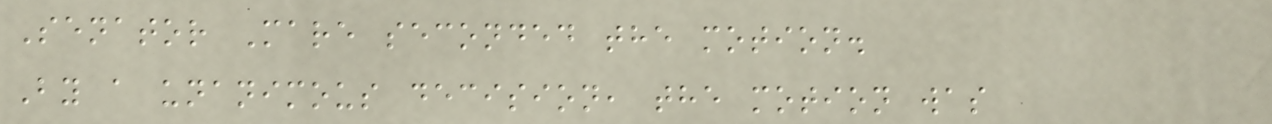Senator Mare seconded the motion.
By a unanimous decision, the motion was
